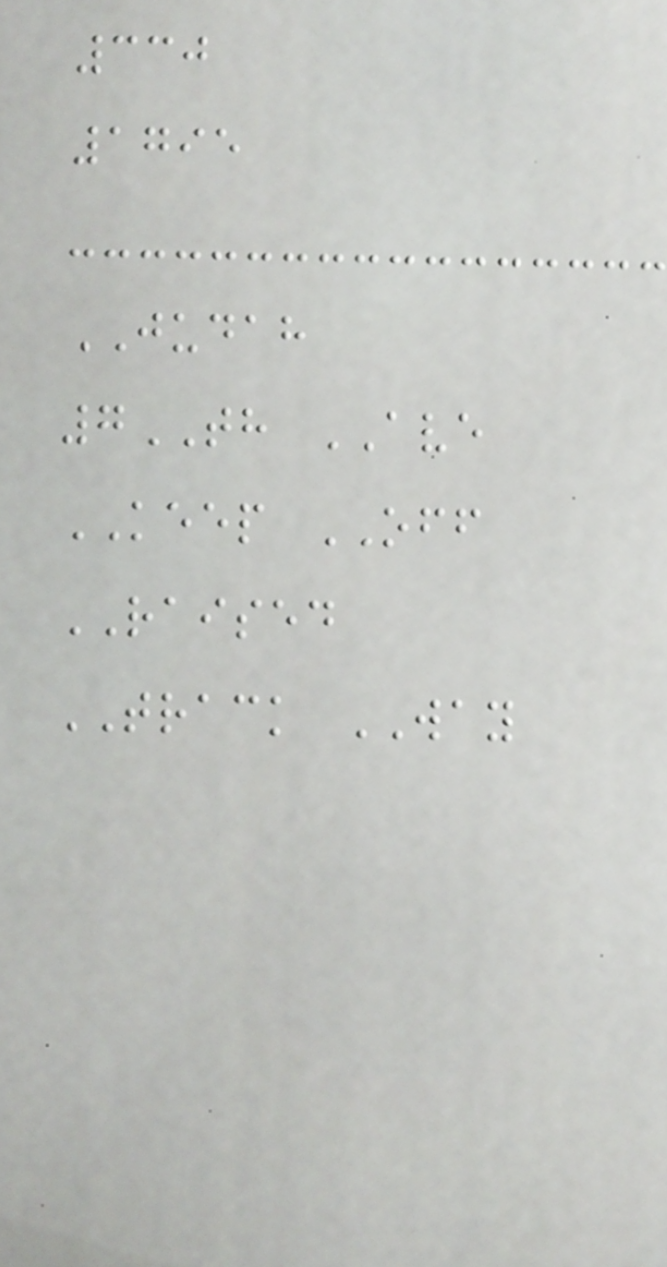330
1795
JUDAH
7TH AVE
KEEP OFF
RAISED
TRACK WAY
